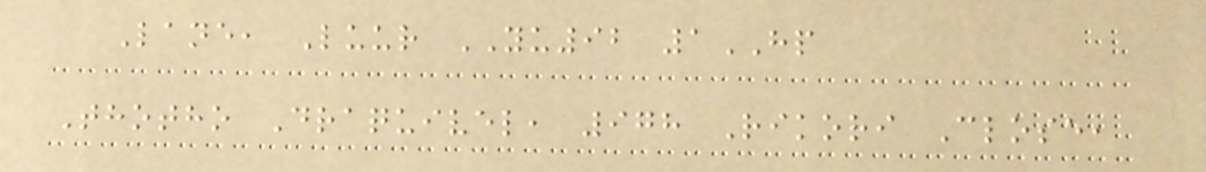Lane, Luur YU92 1HP
Thotho Draquivel, 978 Rikori Close,
